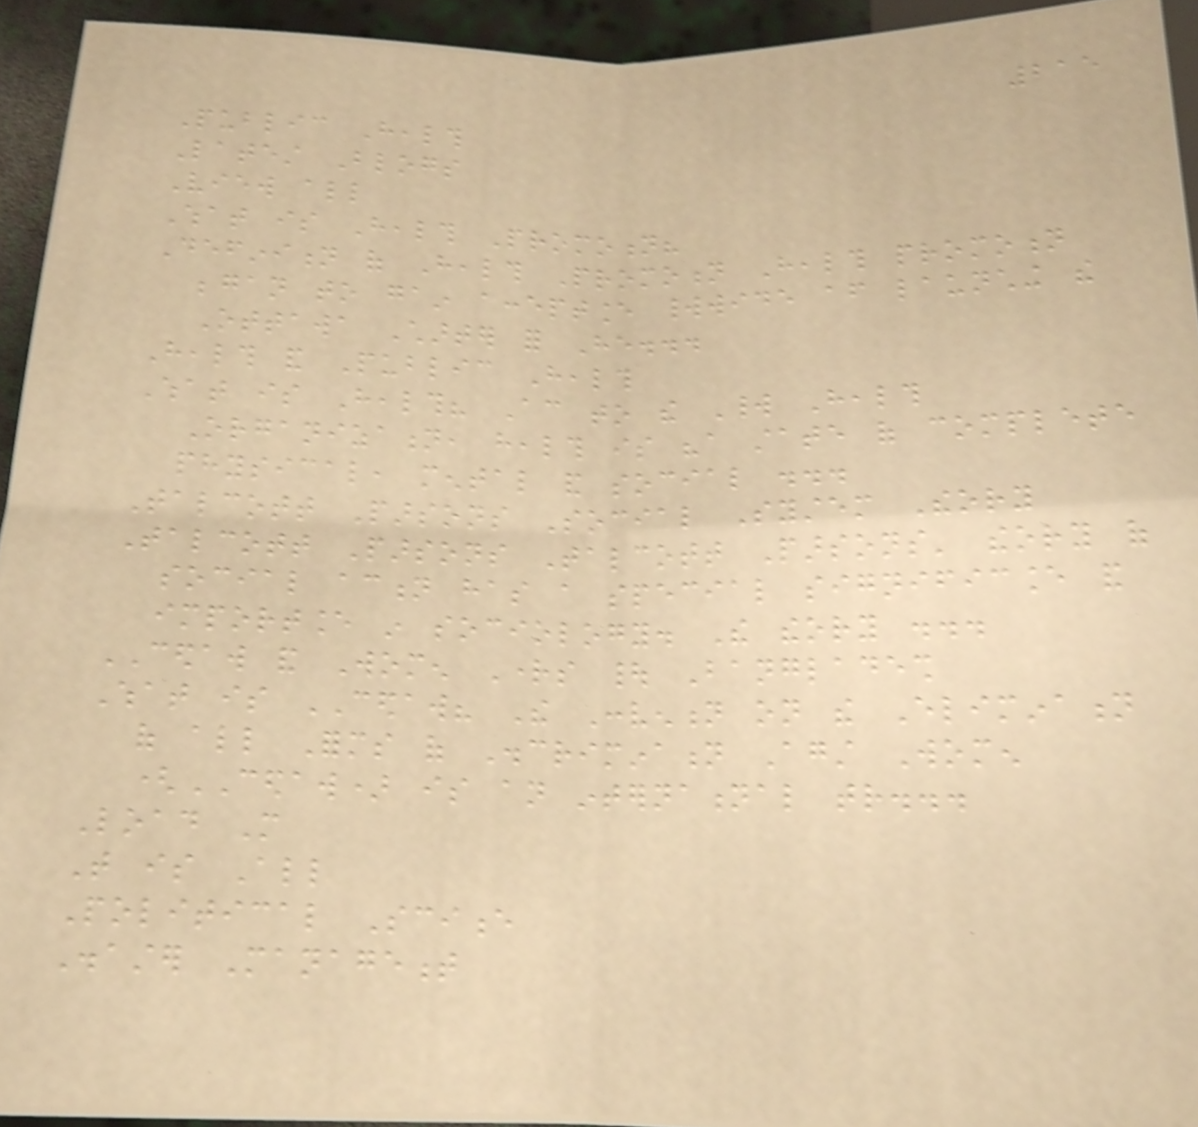215
Public Health
Latest Blogs
View all
What is Health Promotion?
Definition of Health Promotion Health promotion
began to gain acceptance worldwide after launching the
Ottawa Charter for He...
Health and Public Health
What is Health? According to the World Health
Organization, health is "a state of complete
physical, mental and social ...
Talcott Parsons Social System Theory
Talcott Parsons Talcott Parsons' theory of
social action has a special significance and
importance in sociology. The theory ...
CEDAW and Women Rights | Bangladesh
What is CEDAW? The Convention on the Elimination
of all Forms of Discrimination Against Women
(CEDAW) is an international tr...
Load More
That is All
Political Science
Disaster Management
